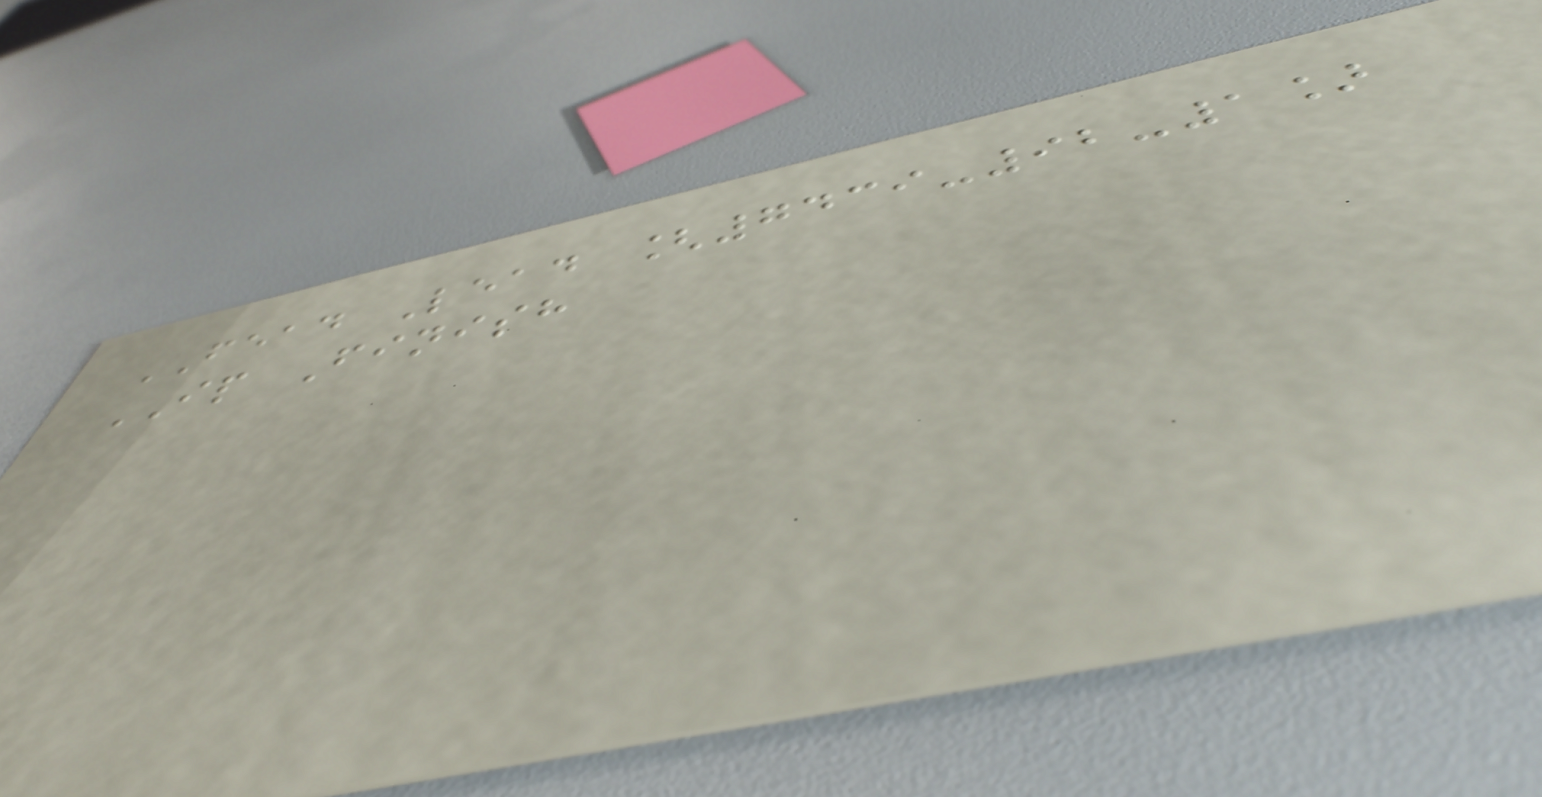FEAD Lead [7439-92-1]
IP Finish
